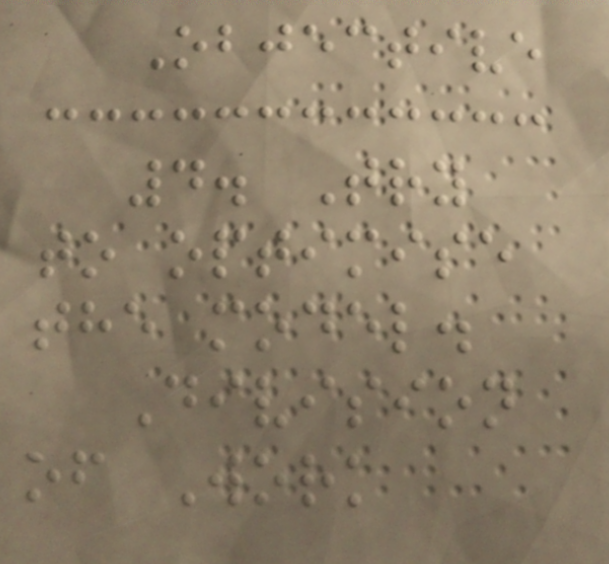Objective
4. Try
to optimise
the model.
Division
of Work
